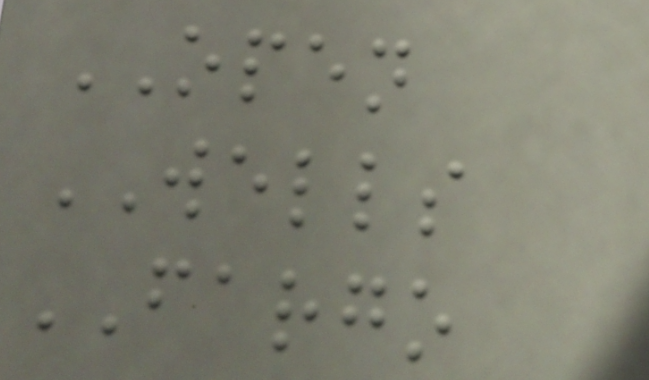OPEN
WELLS
FARGO
